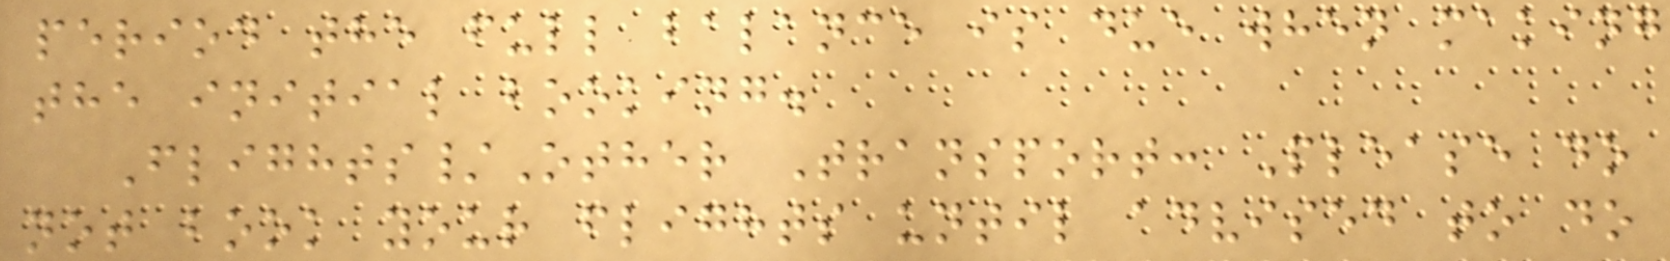period the full balance is due when making
the initial booking.
Flights/Other Transport: Please do
not book your flights until advised to do
